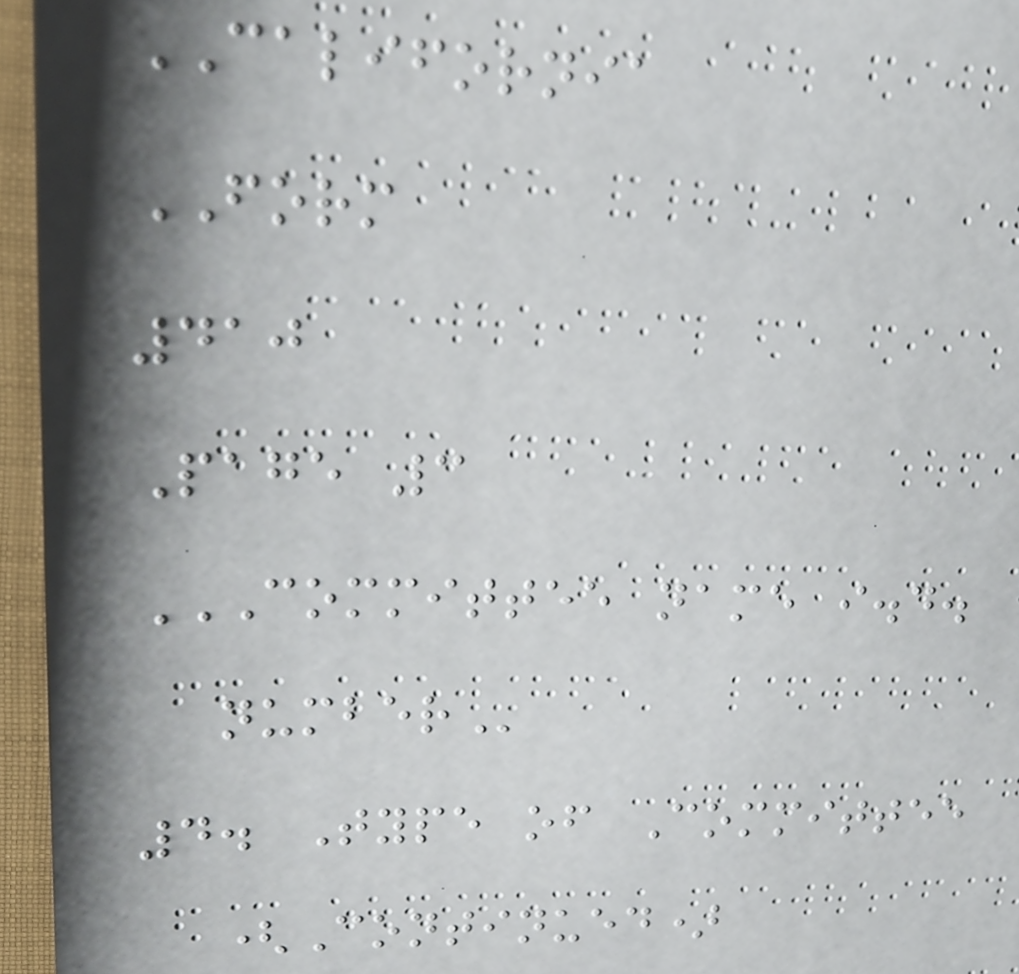CALIFORNIA
FORM
410
Page 3
COMMITTEE NAME I.D.
NUMBER
4. Type of Committee
(Continued)
